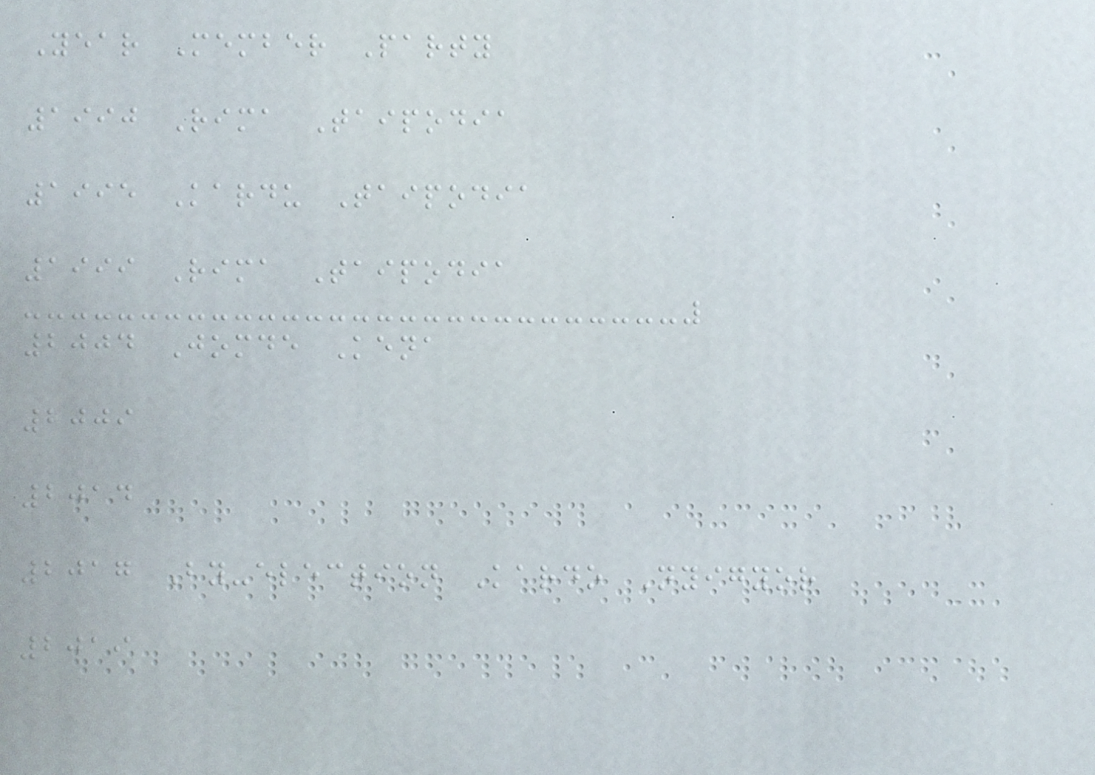Year Member Party
1990 Rima Taipodia
1995 Kardu Taipodia
1999 Rima Taipodia
2004 Jomde Kena
2009
2014
2017 By-election Kardo Nyigyor
2019
